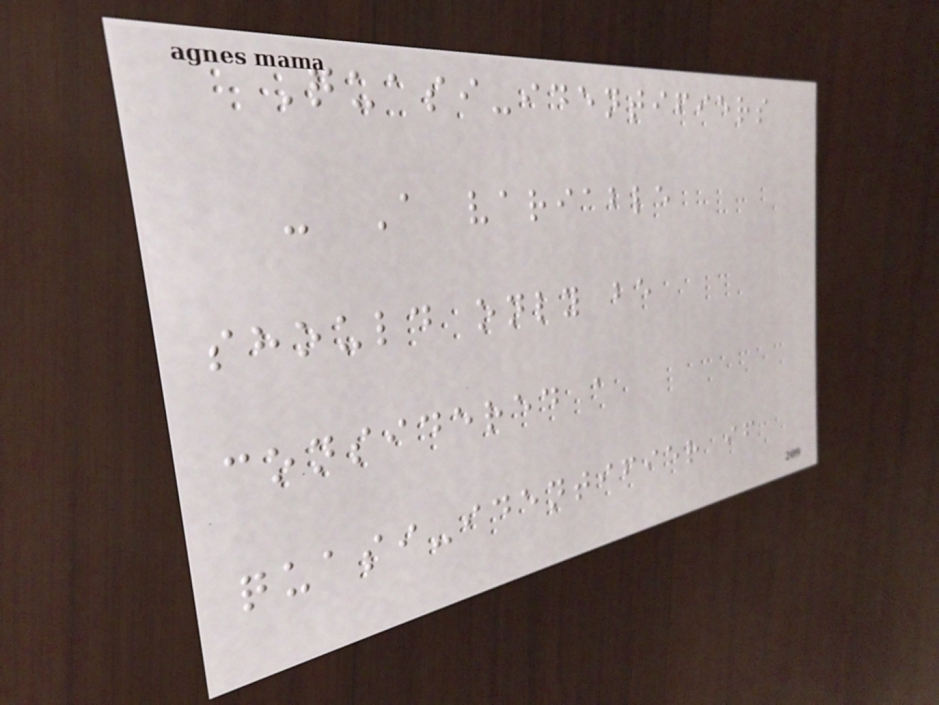Quasi-identifiers
- A variable
should only be
considered a
quasi-identifier if
